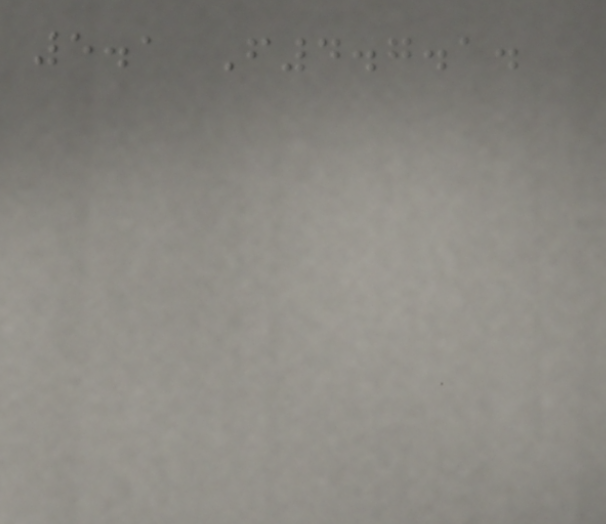5.1 F4.7.1.
